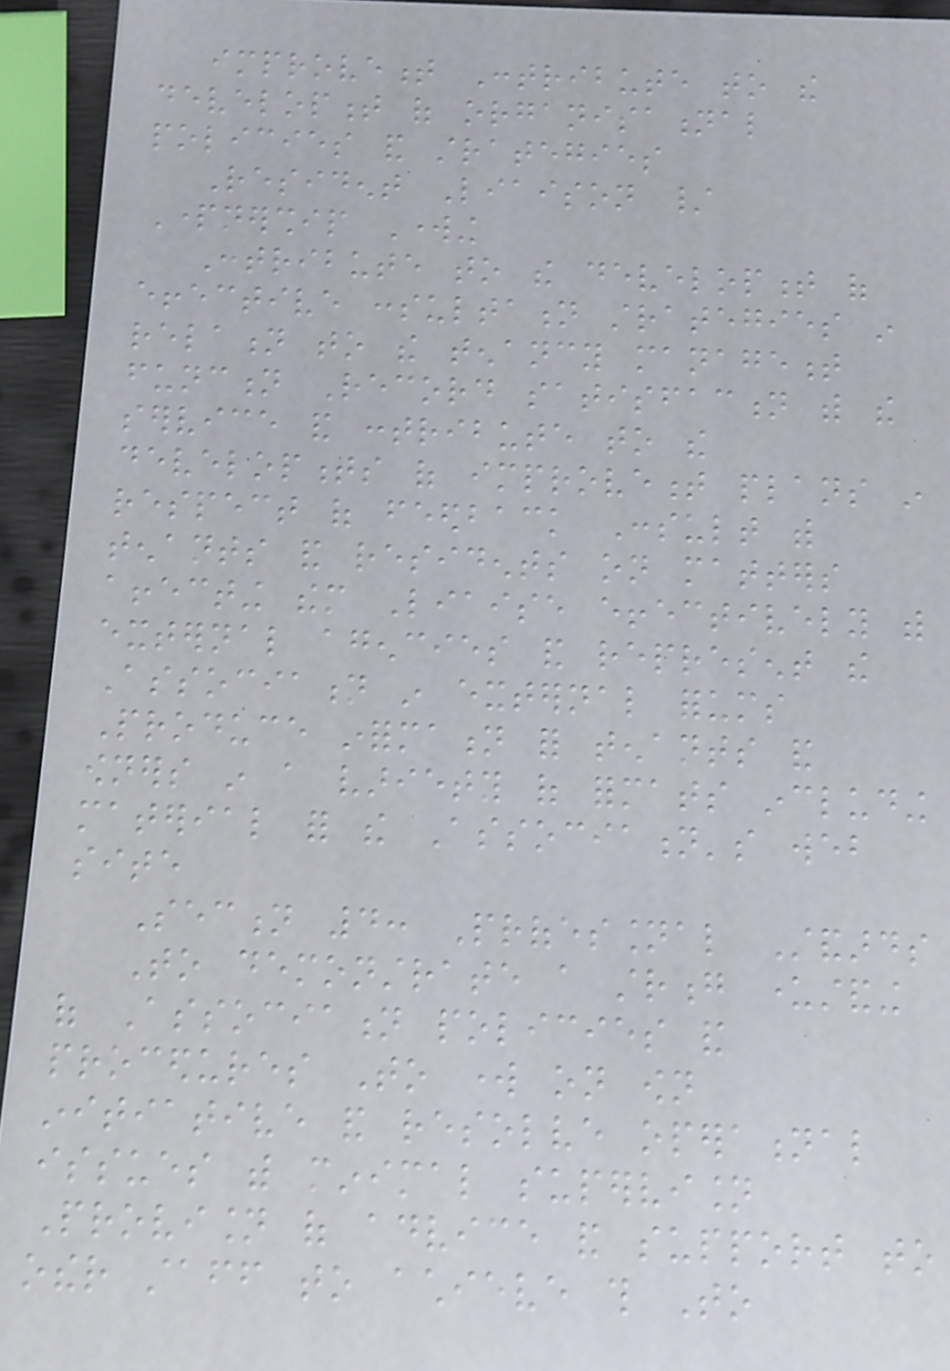improvement Contribute to the
development of organisational
policies and strategies
Resident Liaison /
Partnership Working
Contribute to the development of
effective consultation strategies in
relation to the tenancy management
function Record satisfaction with the
service and contribute to the
developments of improvement plans in
respect of feedback Consult with
tenants and residents on matters
affecting them Liaise effectively with
external agencies and represent the
Association in external forums
Produce information for tenants and
owners in a variety of formats including
material for the Association's web
site
Section 4: Professional Standards
To demonstrate a strong understanding
of Association policies and
procedures To work on own
initiative and resolve operational
issues with minimal supervision
Provision of advice and support to
other staff to achieve this To
